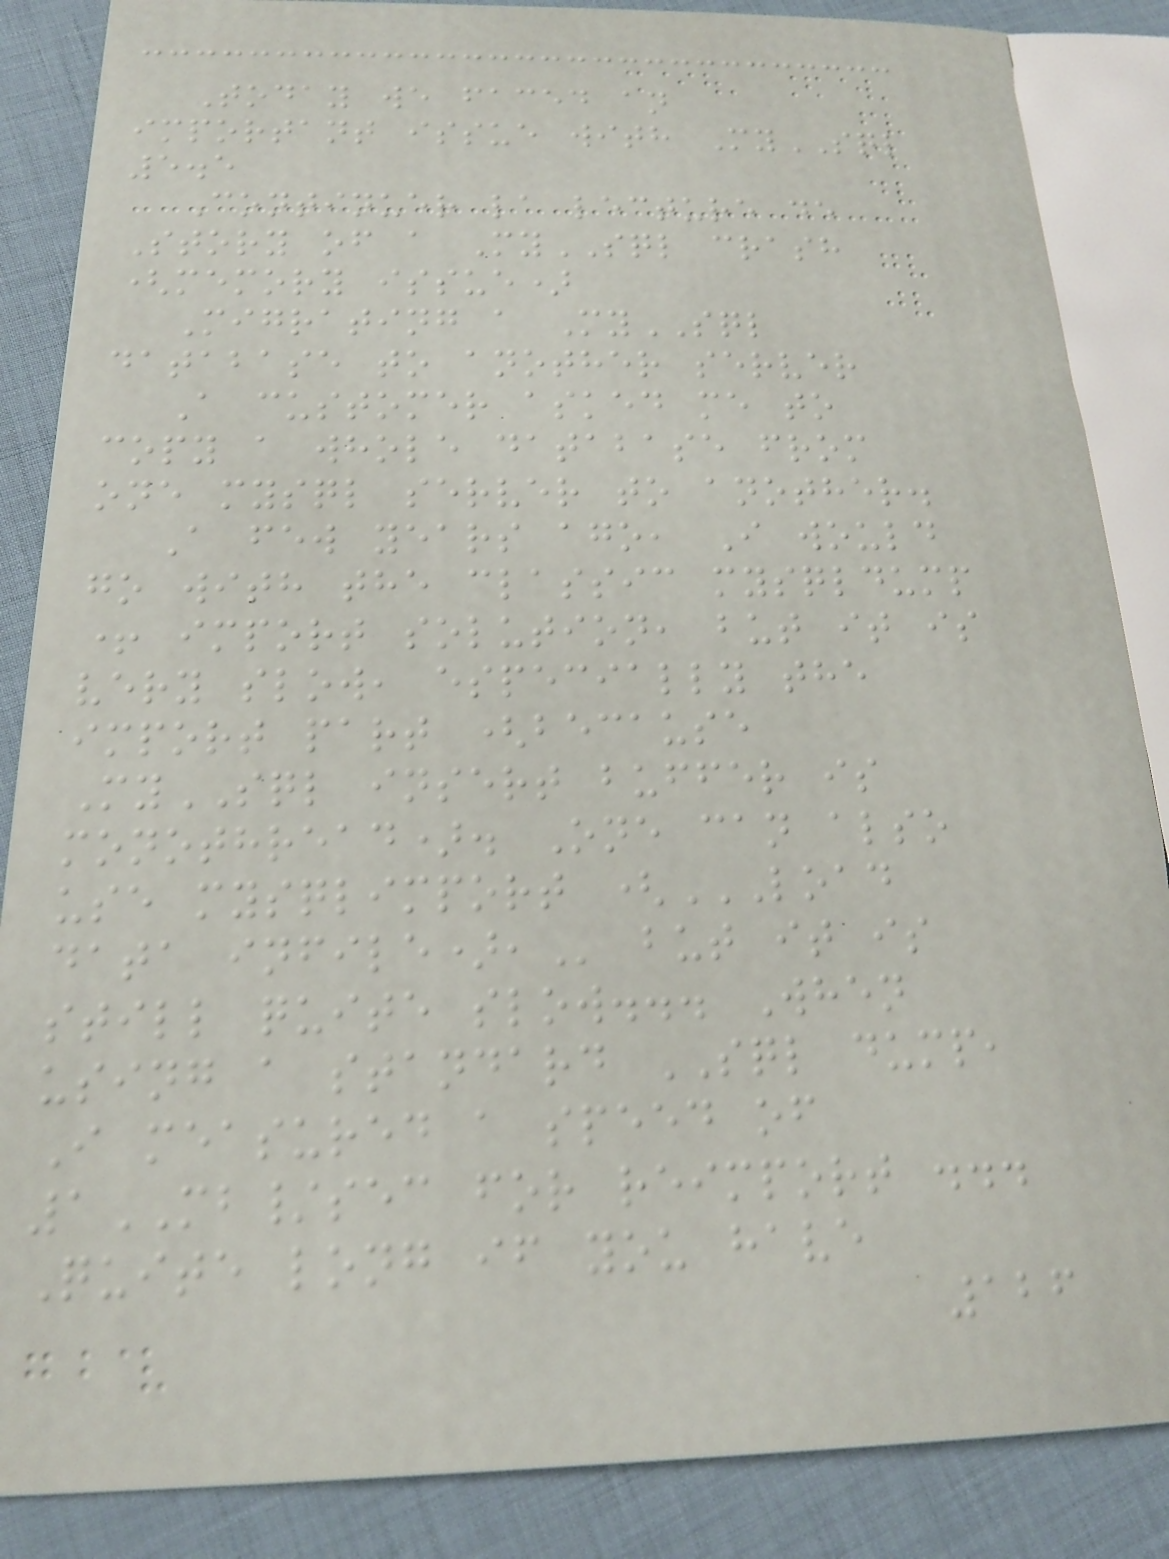Today we faced an
important issue with MySQL
5.5
Continuer la lecture de
Story of a MySQL crash
(memory issue)
Migrating a MySQL
database to another server
A customer asked me to
copy a whole database from
one mysql server to another.
A few years ago, I would
go with the classic mysqldump
+ import solution, but it is
very slow, especially the
import part (because
MySQL insert buffer is
monothread). One can also
use mysqlimport (LOAD
DATA INFILE), but it is
still quite slow... When
using a standard SQL dump,
I measured a speed of
1MB/sec for reimport ...
Quite long if you have
126
